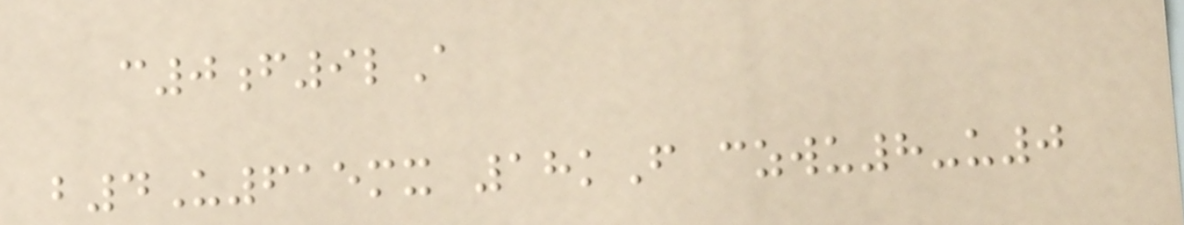c0f9lA
b4U615mx 18kF czwu8-u0
